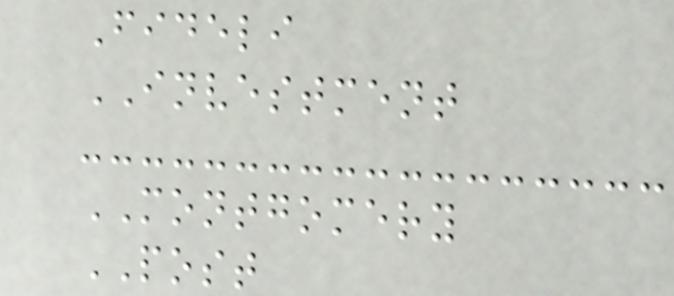Fideli
INVESTMENT
MONTGOMERY
POST
